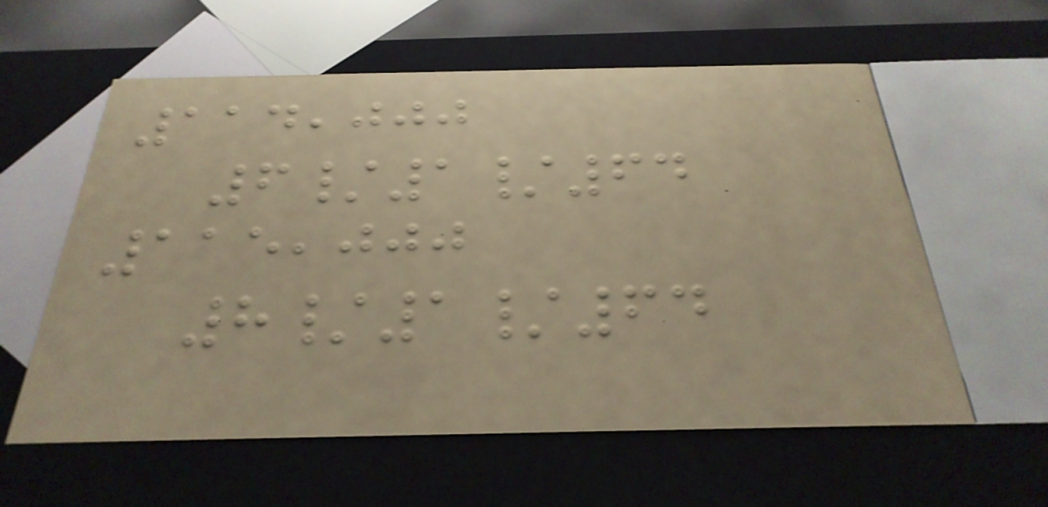114,000
6/1/64
115,000
8/1/64
